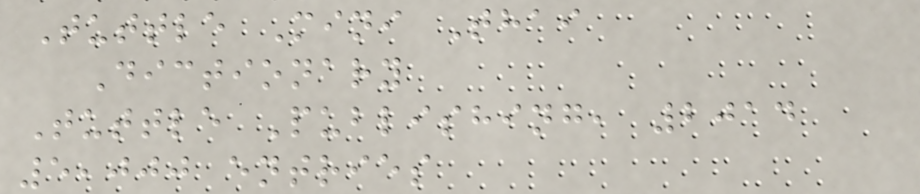Tuttle Mini Thai
Dictionary
Tuttle Publishing, 2014
5,000 entries
